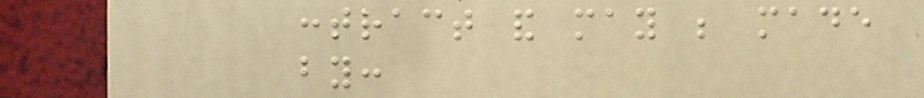contract and may be made
by:
